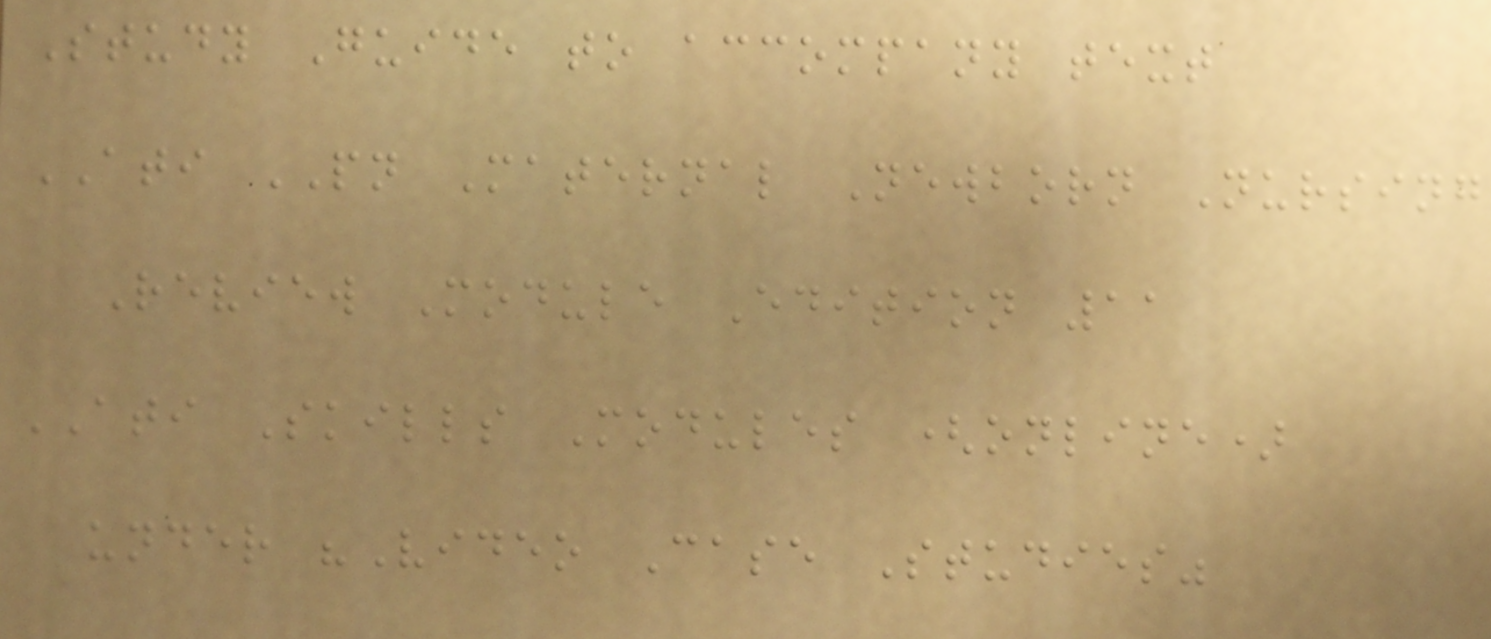Study Guide to accompany text
ATI PN Maternal Newborn Nursing
Review Module Edition 11
ATI Skills Modules (online)
under "Video Case Studies"
